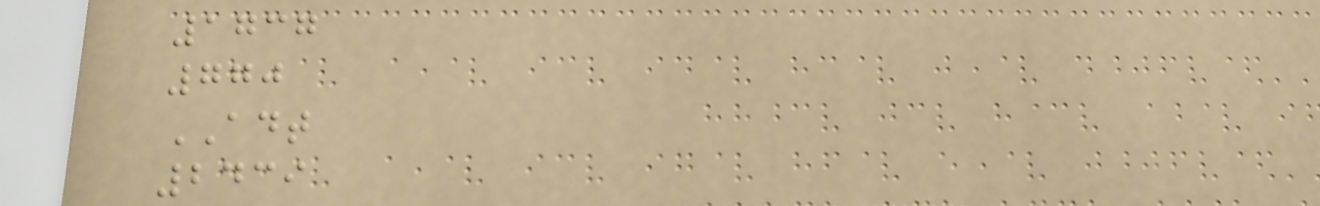1737
770
ADT
2439
